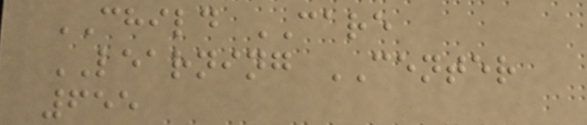CHILD CARE
LEARNING CENTER
655
